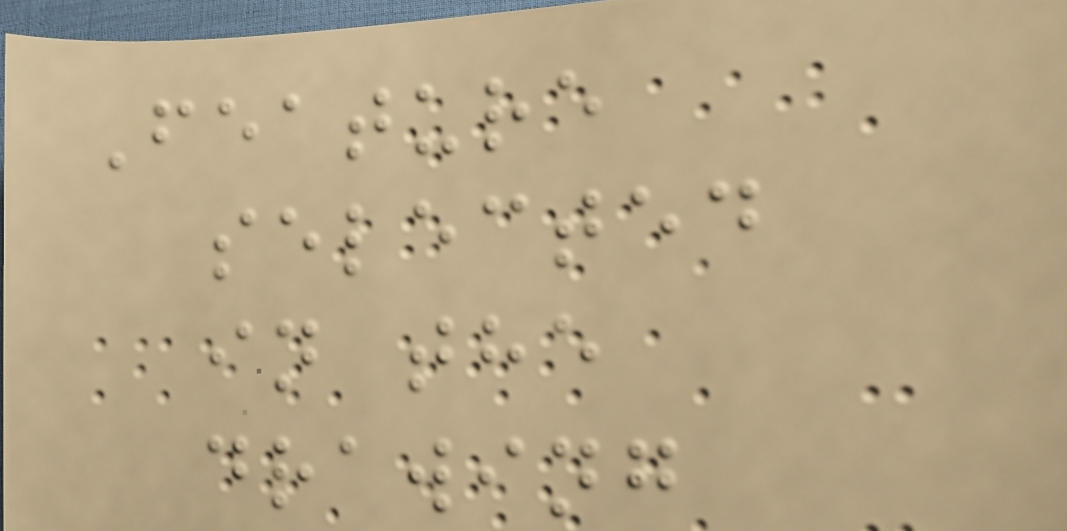Feature
selected
in the
drawing
